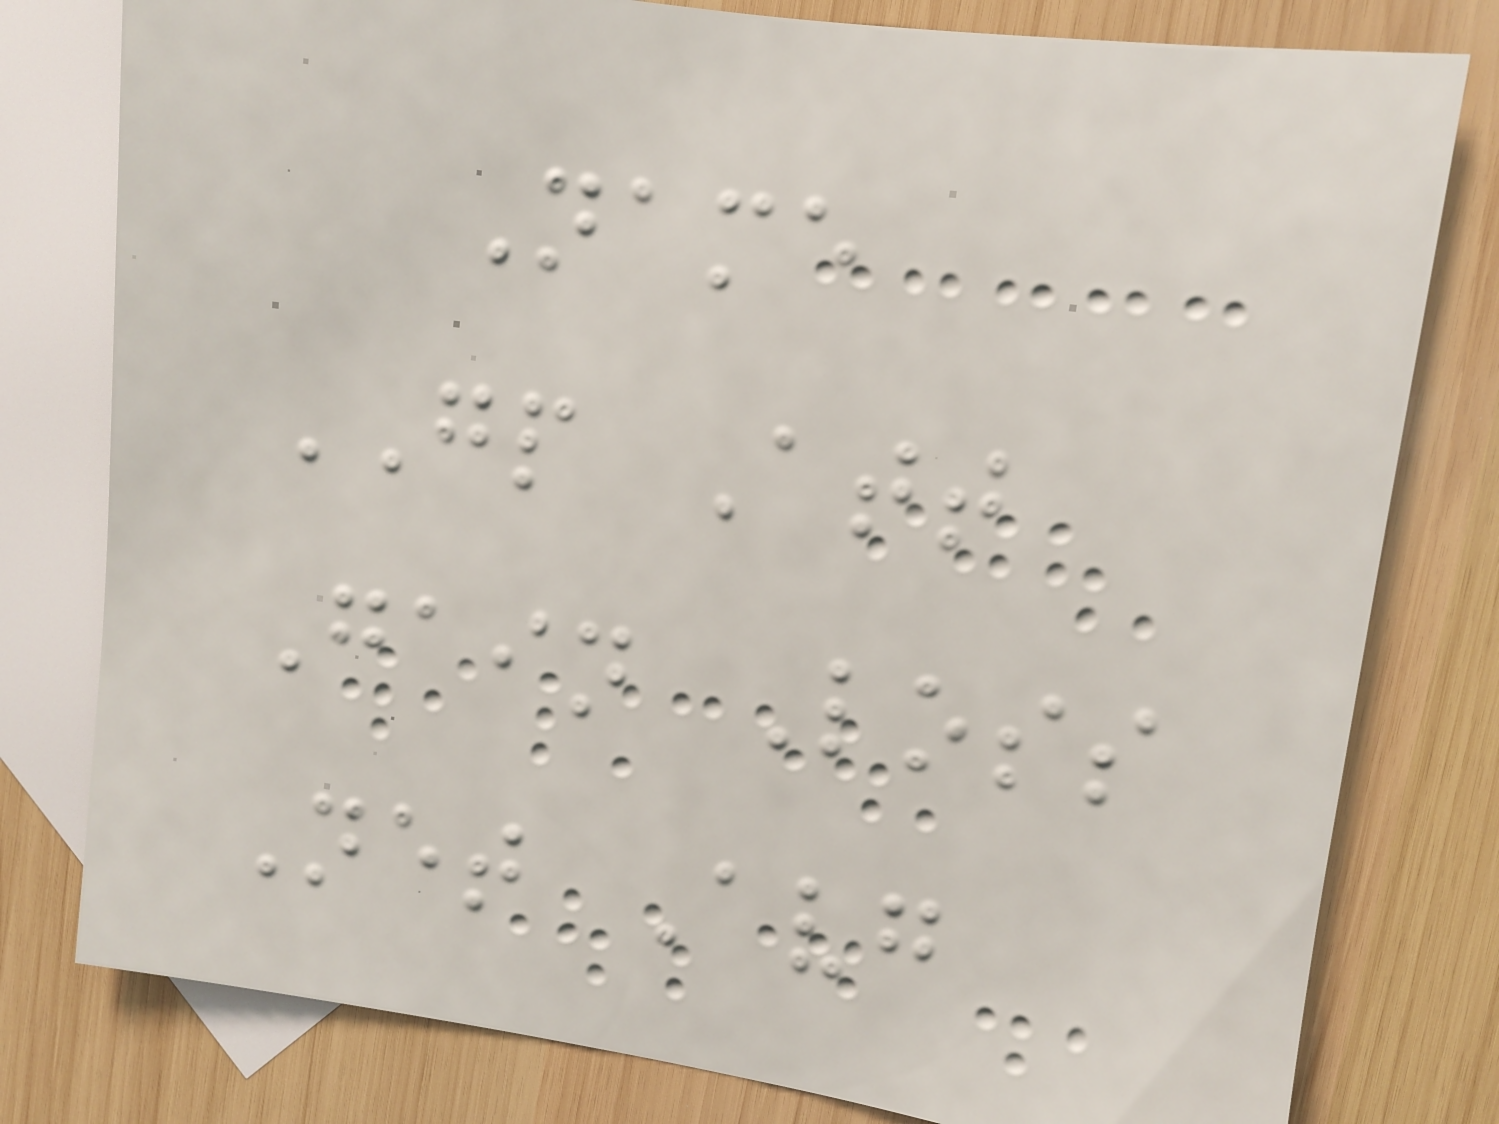Name
GP Att
Gain Loss
Net Avg
